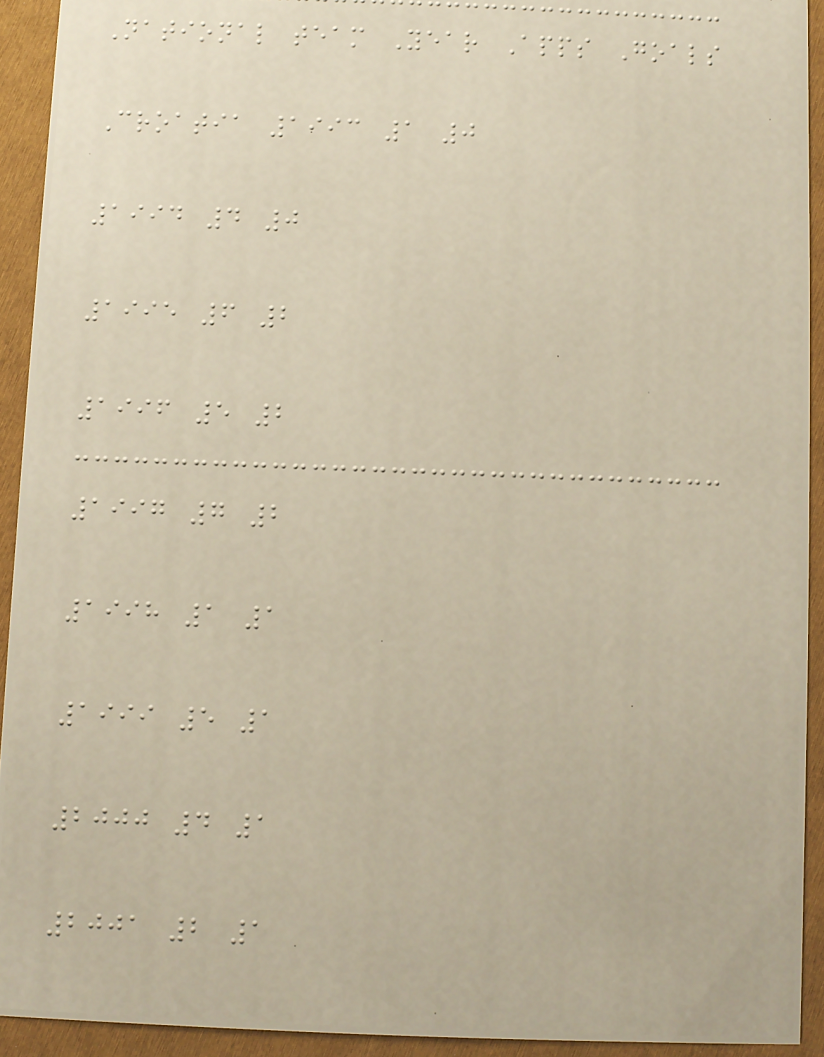National team Year Apps Goals
Croatia 1993 1 0
1994 4 0
1995 6 2
1996 5 2
1997 7 2
1998 1 1
1999 5 1
2000 4 1
2001 2 1
